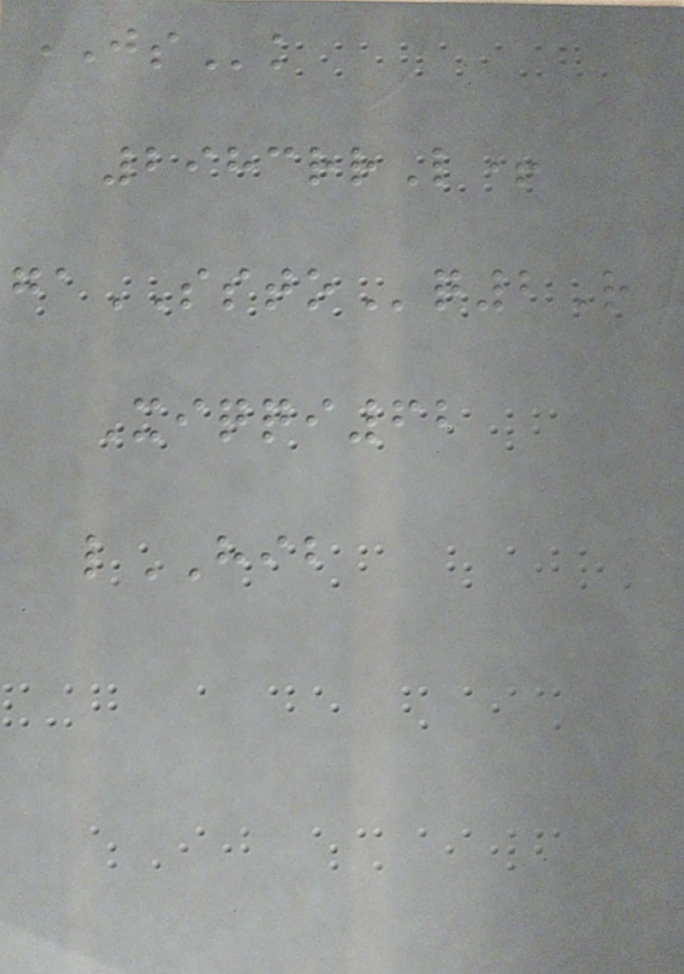JSk
2983rrL+
gaSSTOq2R
Xiqqi62
lHIB
